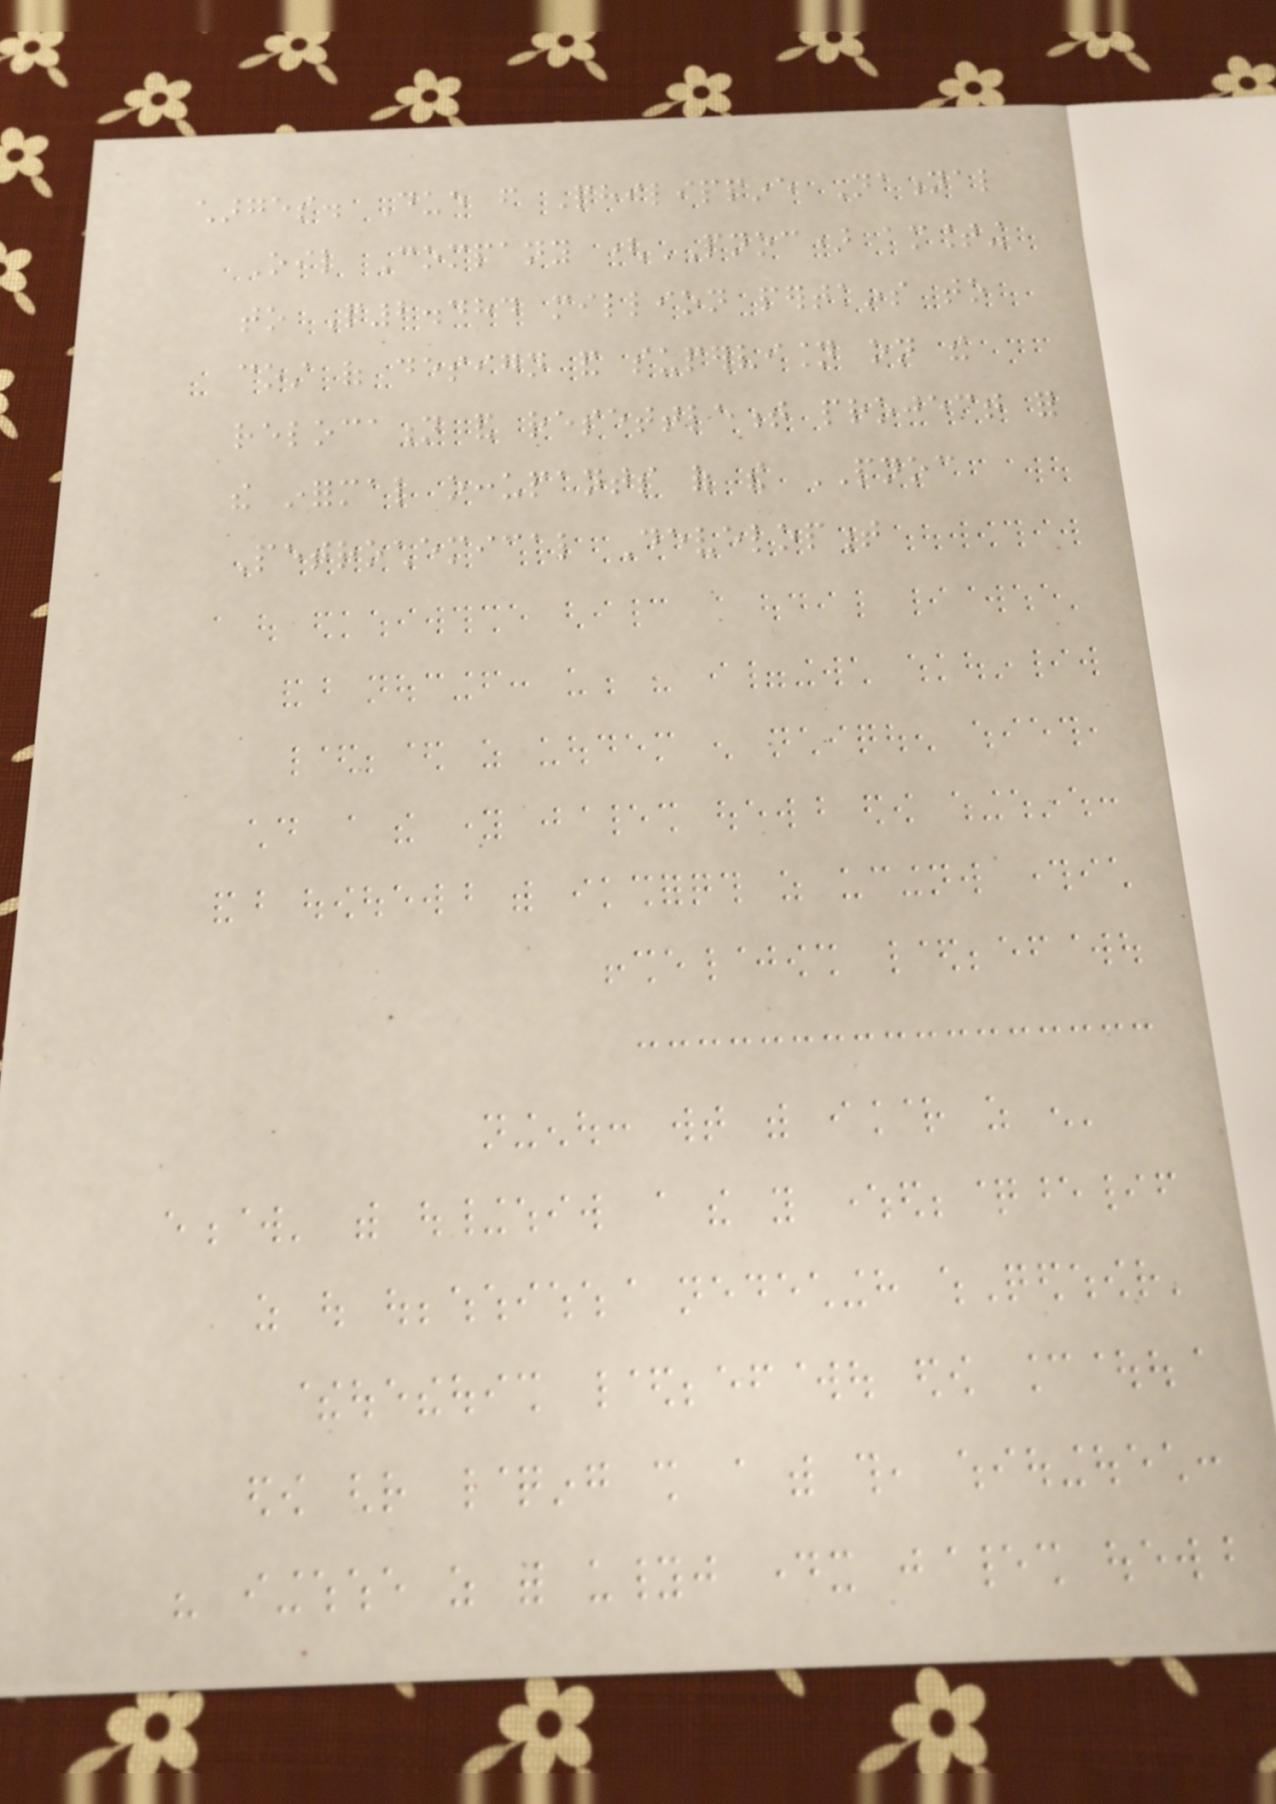charges. Due from Philippine National
Oil Company (PNOC) amounting
to P2.484 million pertains to
cost of design and supervision on the
relocation and resettlement project for
the informal occupants of the PNOC
Petrochemical Development
